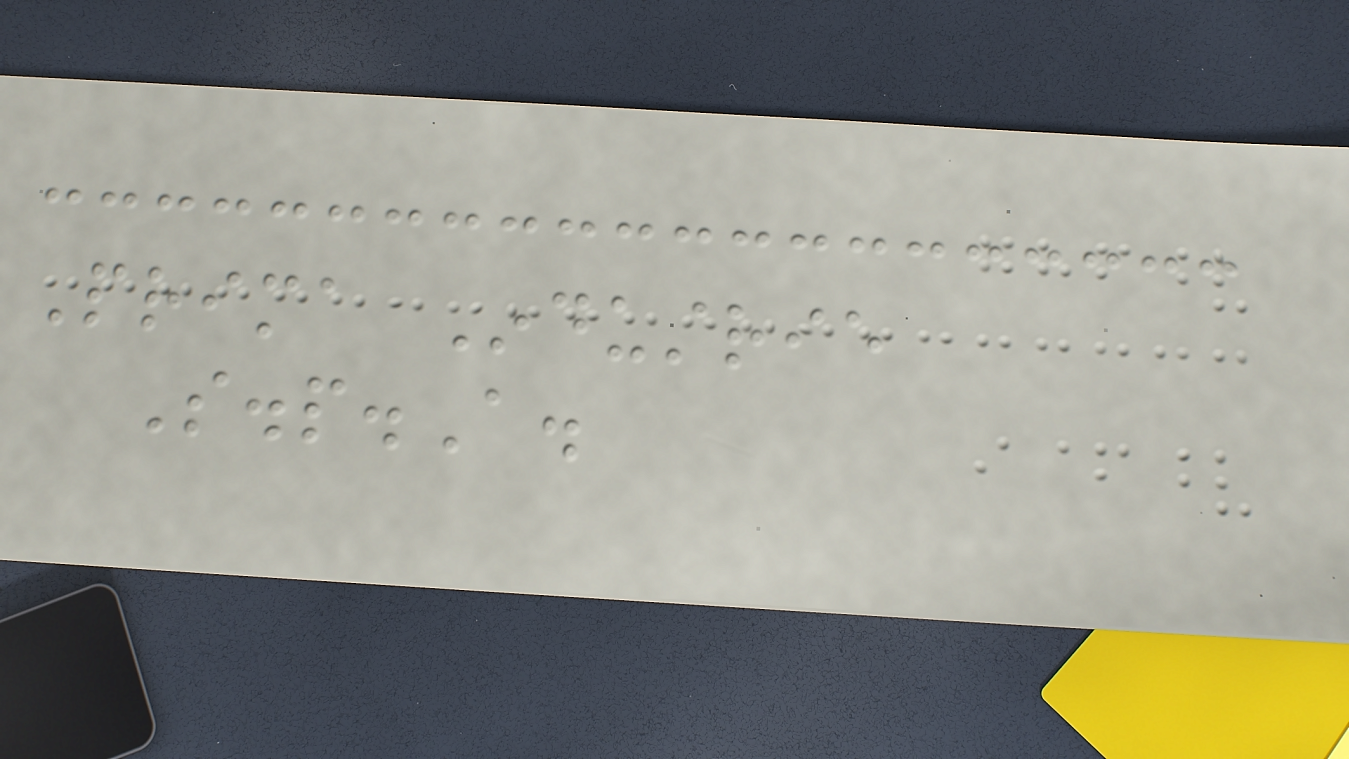Prima Industrie
S.p.A.
